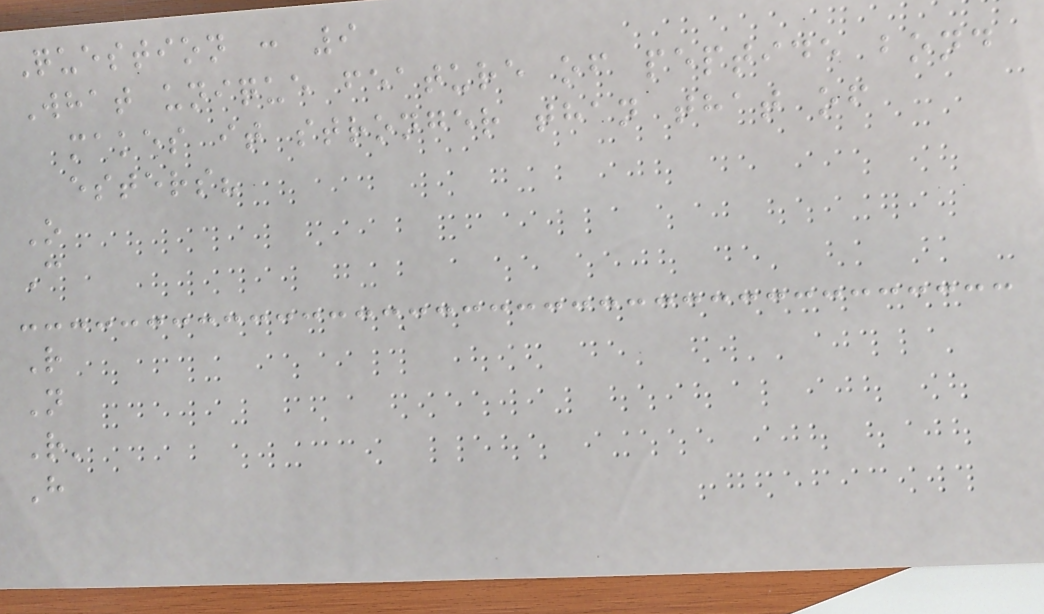Question : 9
What unique feature of peptide bond
makes it stronger than that of
esters?
O
C
R
N
R'
H
